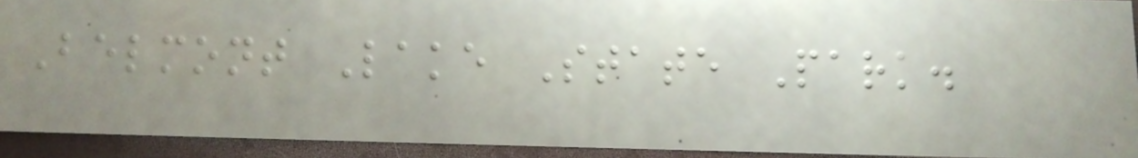Belmont Lake State Park.
